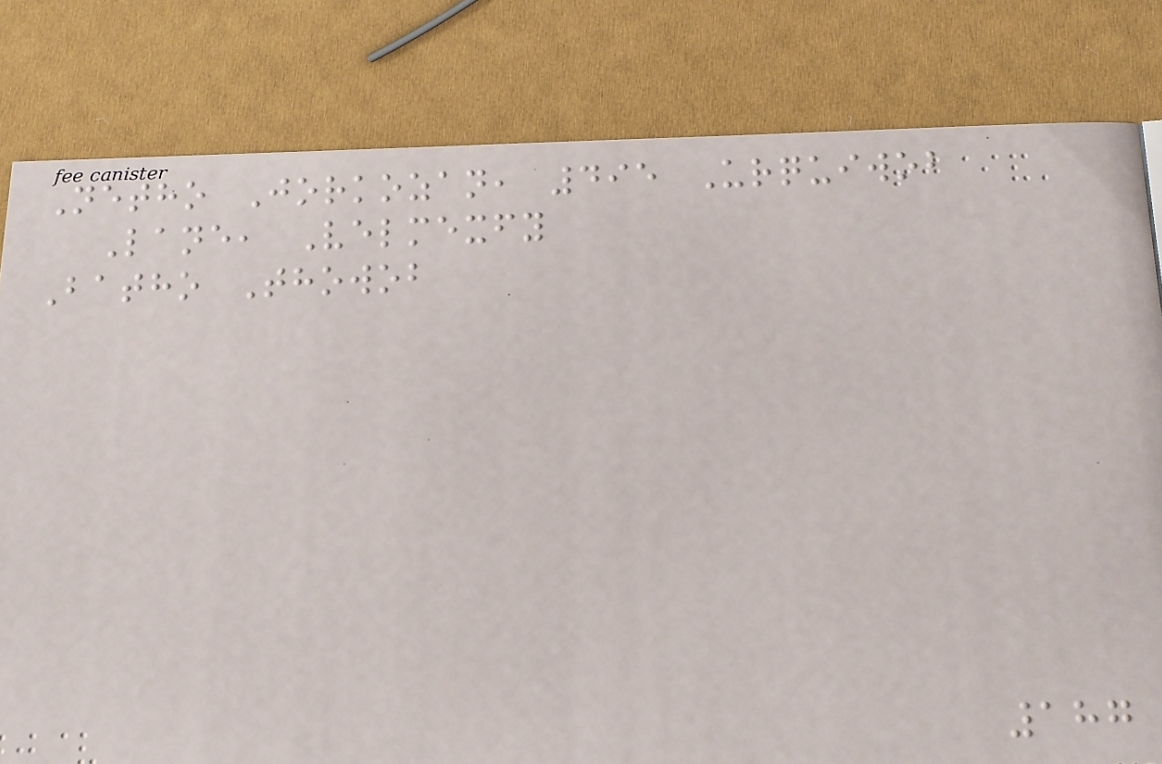Netho Jorkozan, 495 Urquiwob
Lane, Velmexfy
Batho Thowob
187
